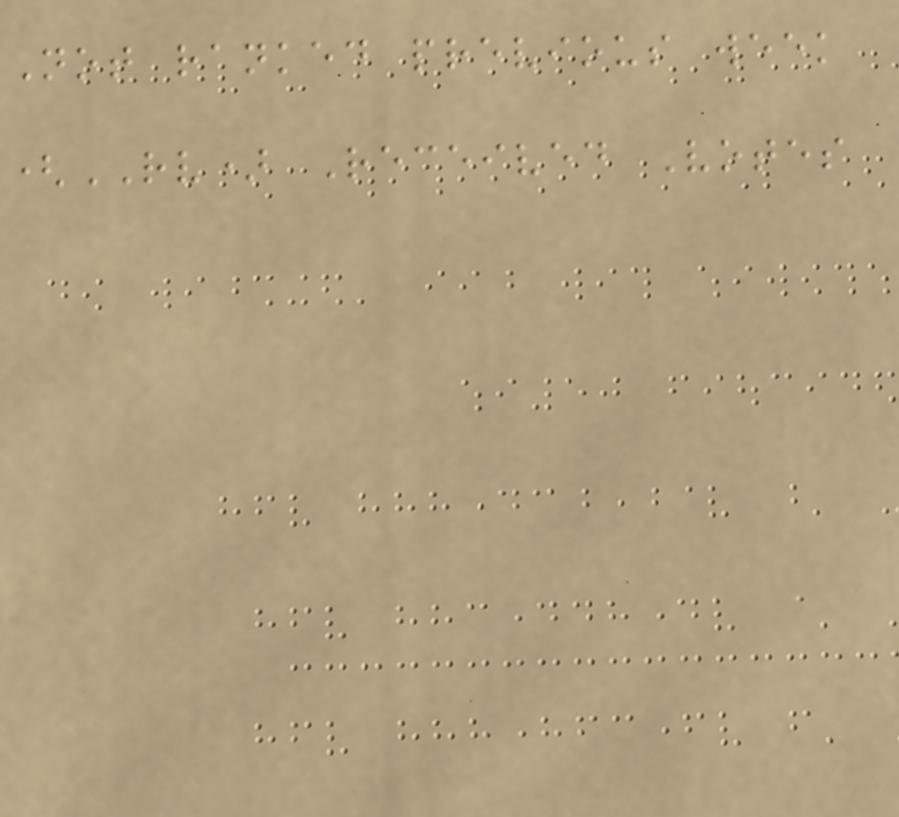Not ranked previous week
(RV) Received Votes
